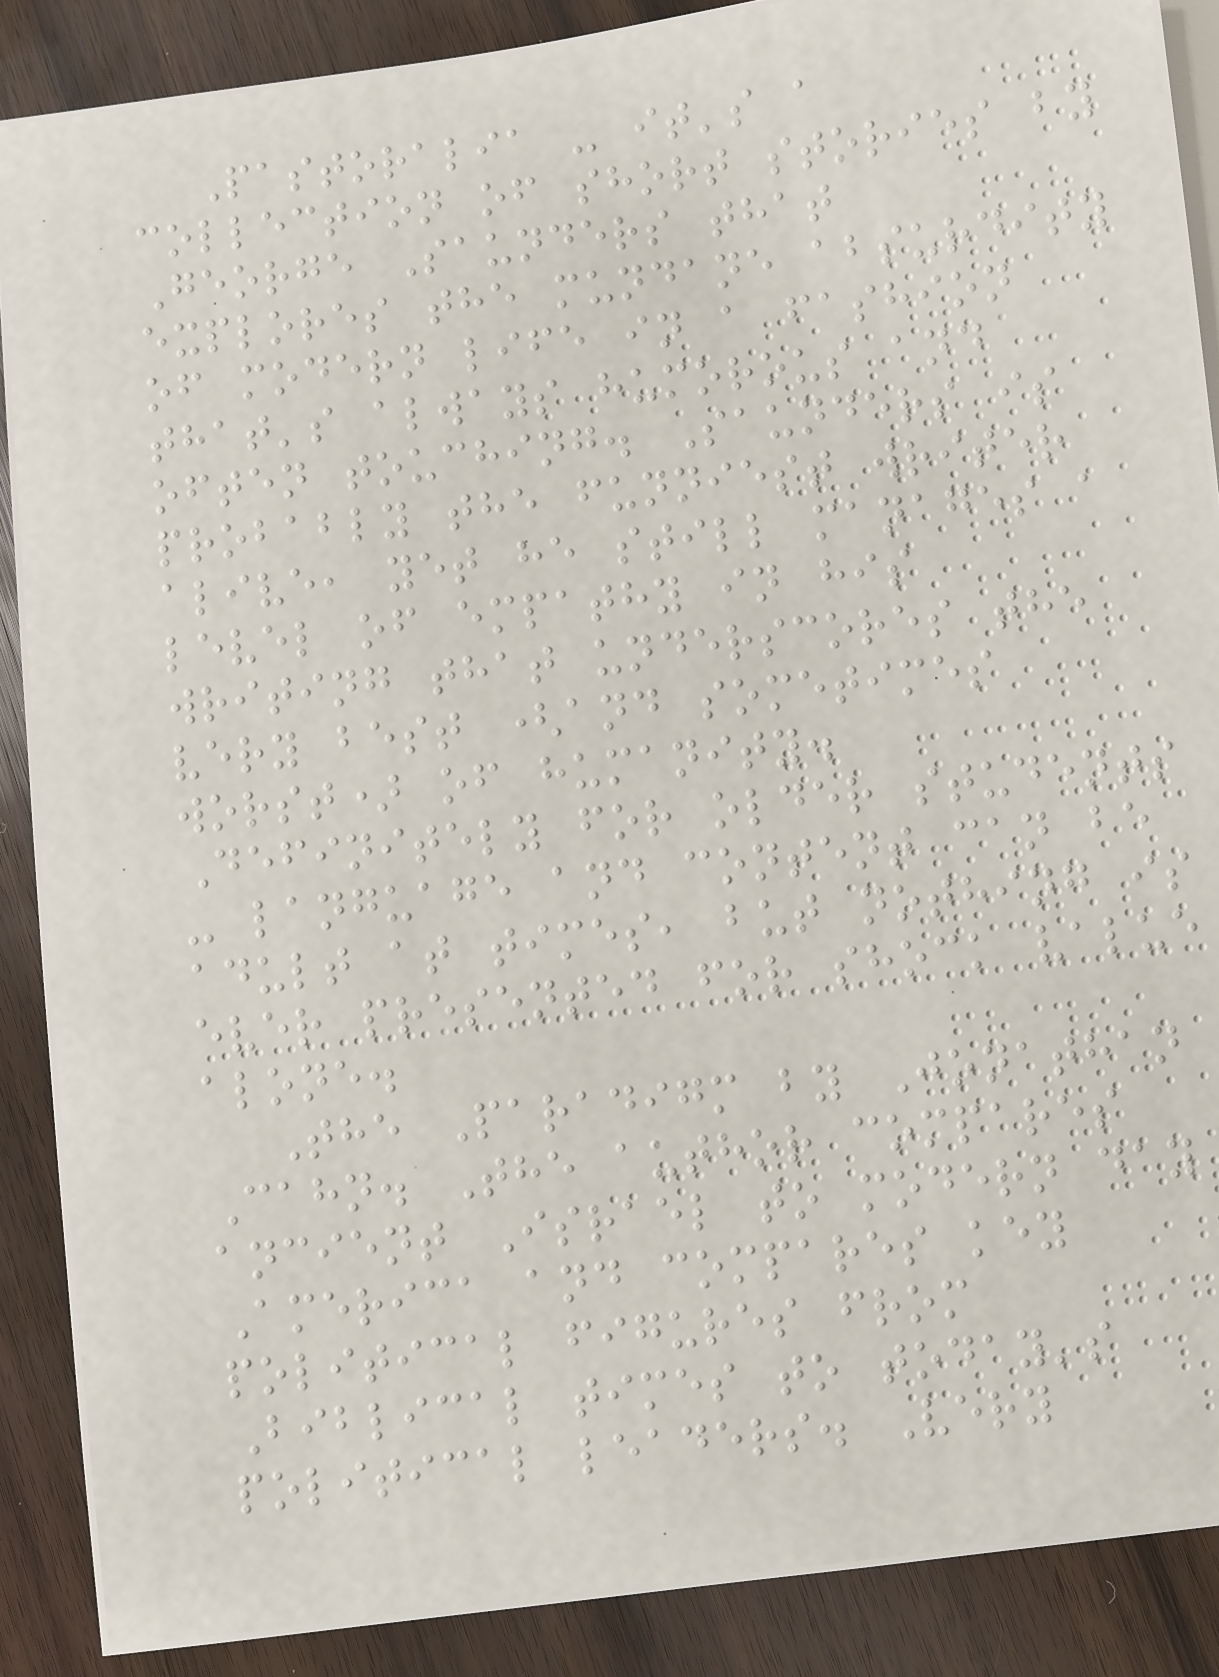Pastoralia - it's a
collection of short stories by
George Saunders that
explores the mundane absurdity
of modern life in a fashion
that's always humorous and
often touching. Saunders is
probably the funniest writer
alive, yet he still manages a
level of empathy in his
writing that underscores the
very best (and sometimes
worst) of humanity.
Definitely for older students
- language and content can be
adult at times, but nothing is
ever presented for shock value
alone.
The Paradigm by Jonathan
Cahn. The author compares
ancient Israel to modern day
America and compares key
political figures from
Biblical times to today's
political leaders. Very
